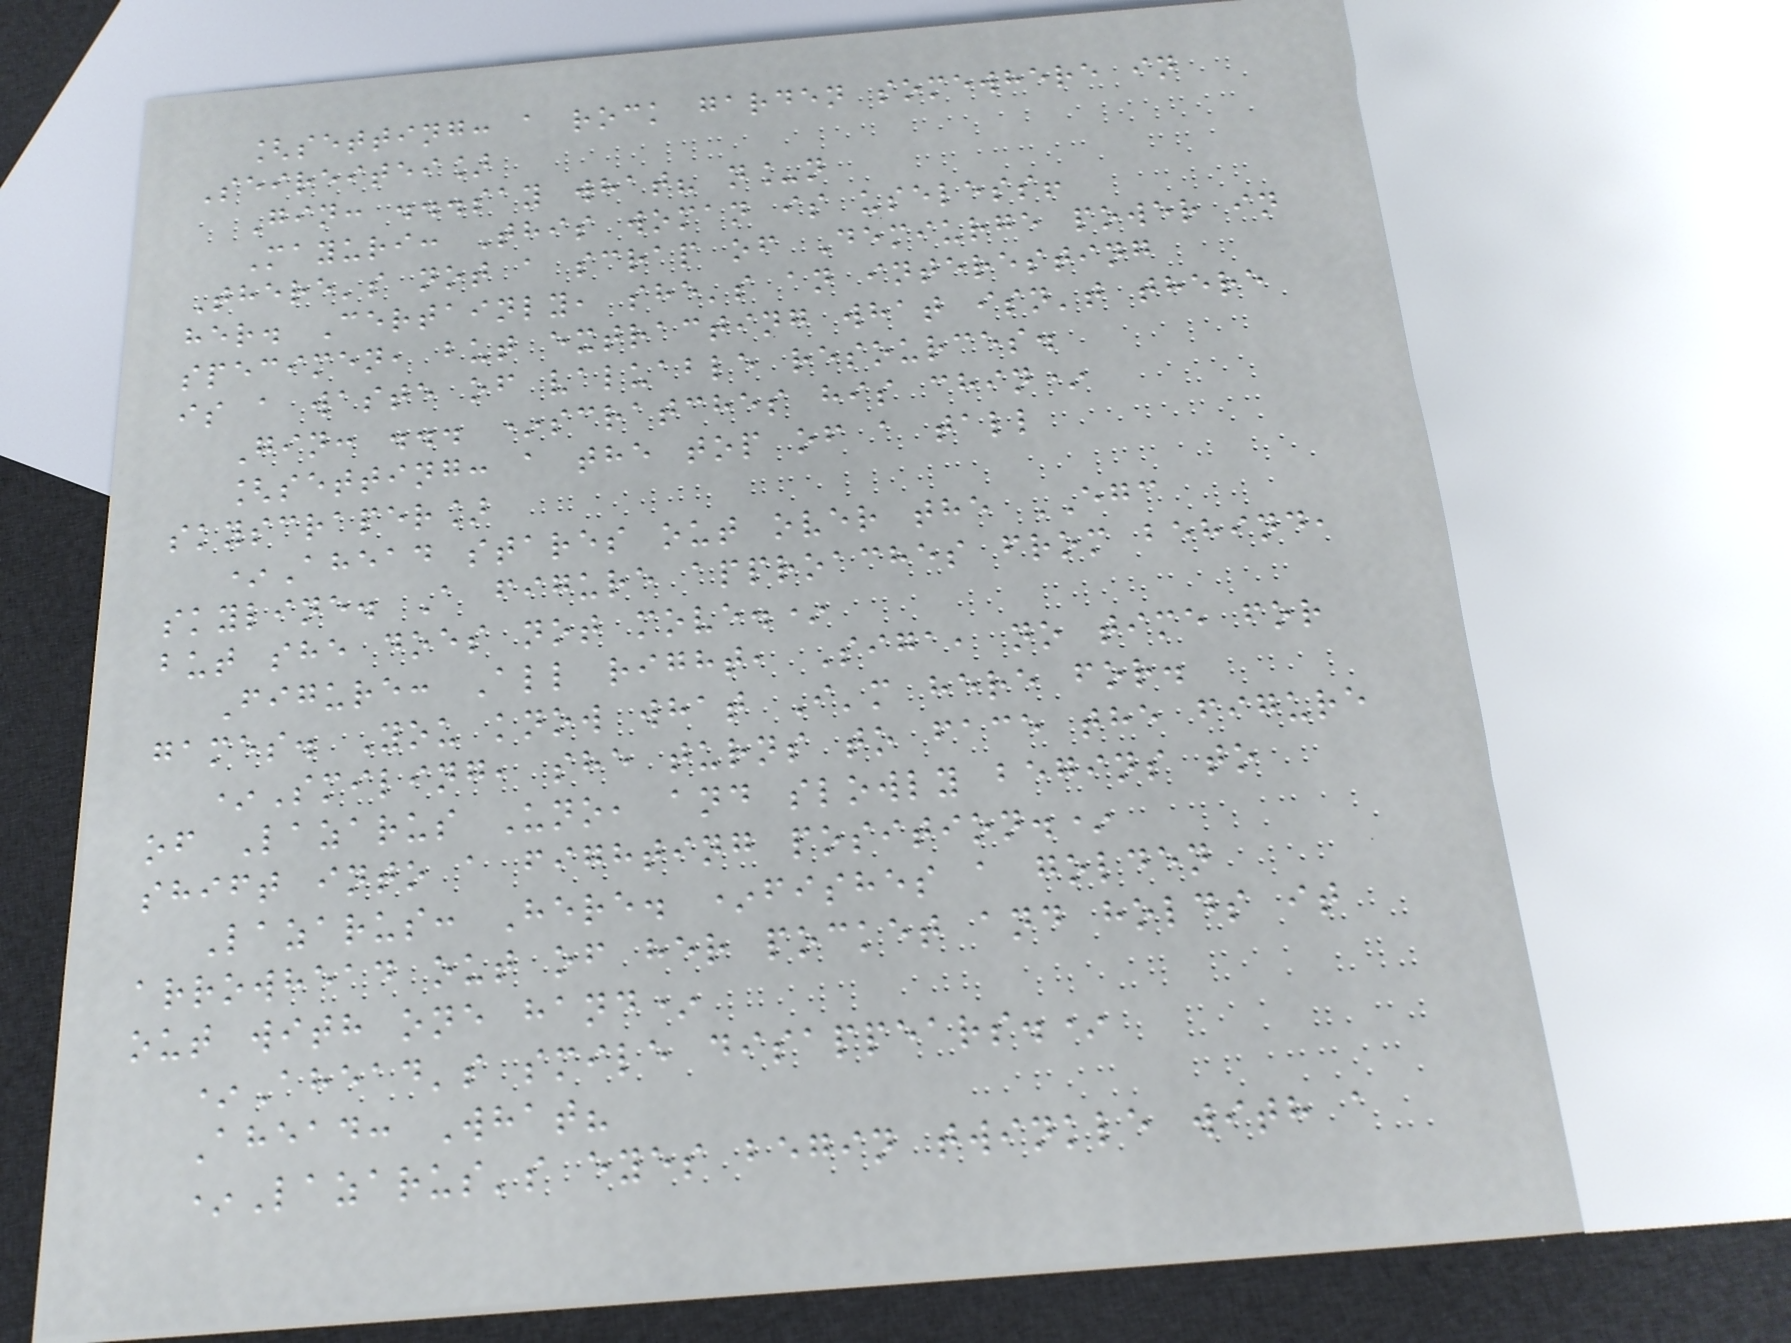[setting: a rock garden somewhere in
Seireitei]
Gin: ...say what? n_n
Mayuri: This woman is useless!
There's not a scrap of Demiurge power in
her. Certainly, she's an interesting
specimen, but extracting what isn't there
is a waste of valuable resources.
Gin: ... *scratches his chin*
[setting: a the top of a tall
skyscraper]
*Ahead stares out over the EGC
skyline. A figure approaches from behind,
but she does not move.*
Figure: All right, Siga, no time for
games. You know what I'm here for.
*Smiling, she turns to face the figure
of Lazarus Uno, and slowly begins to
shift into a fighting position.*
Lazarus: Here. *fishes a golden
arrowhead out of her pocket and holds it
out with one hand*
*Ahead's smile disappears.*
Ahead: What?
*Lazarus's eyes begin twinkle with a
